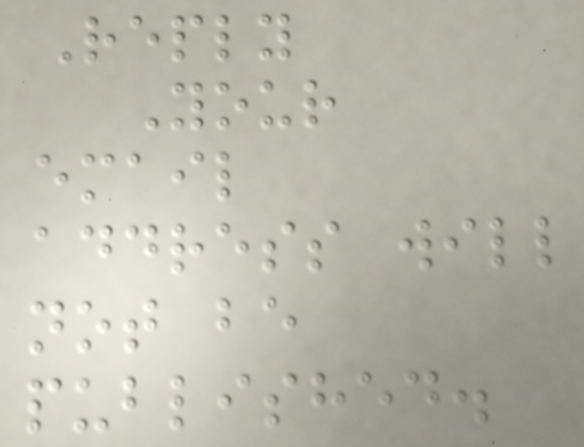Reply
Your
email
address will
not be
published.
